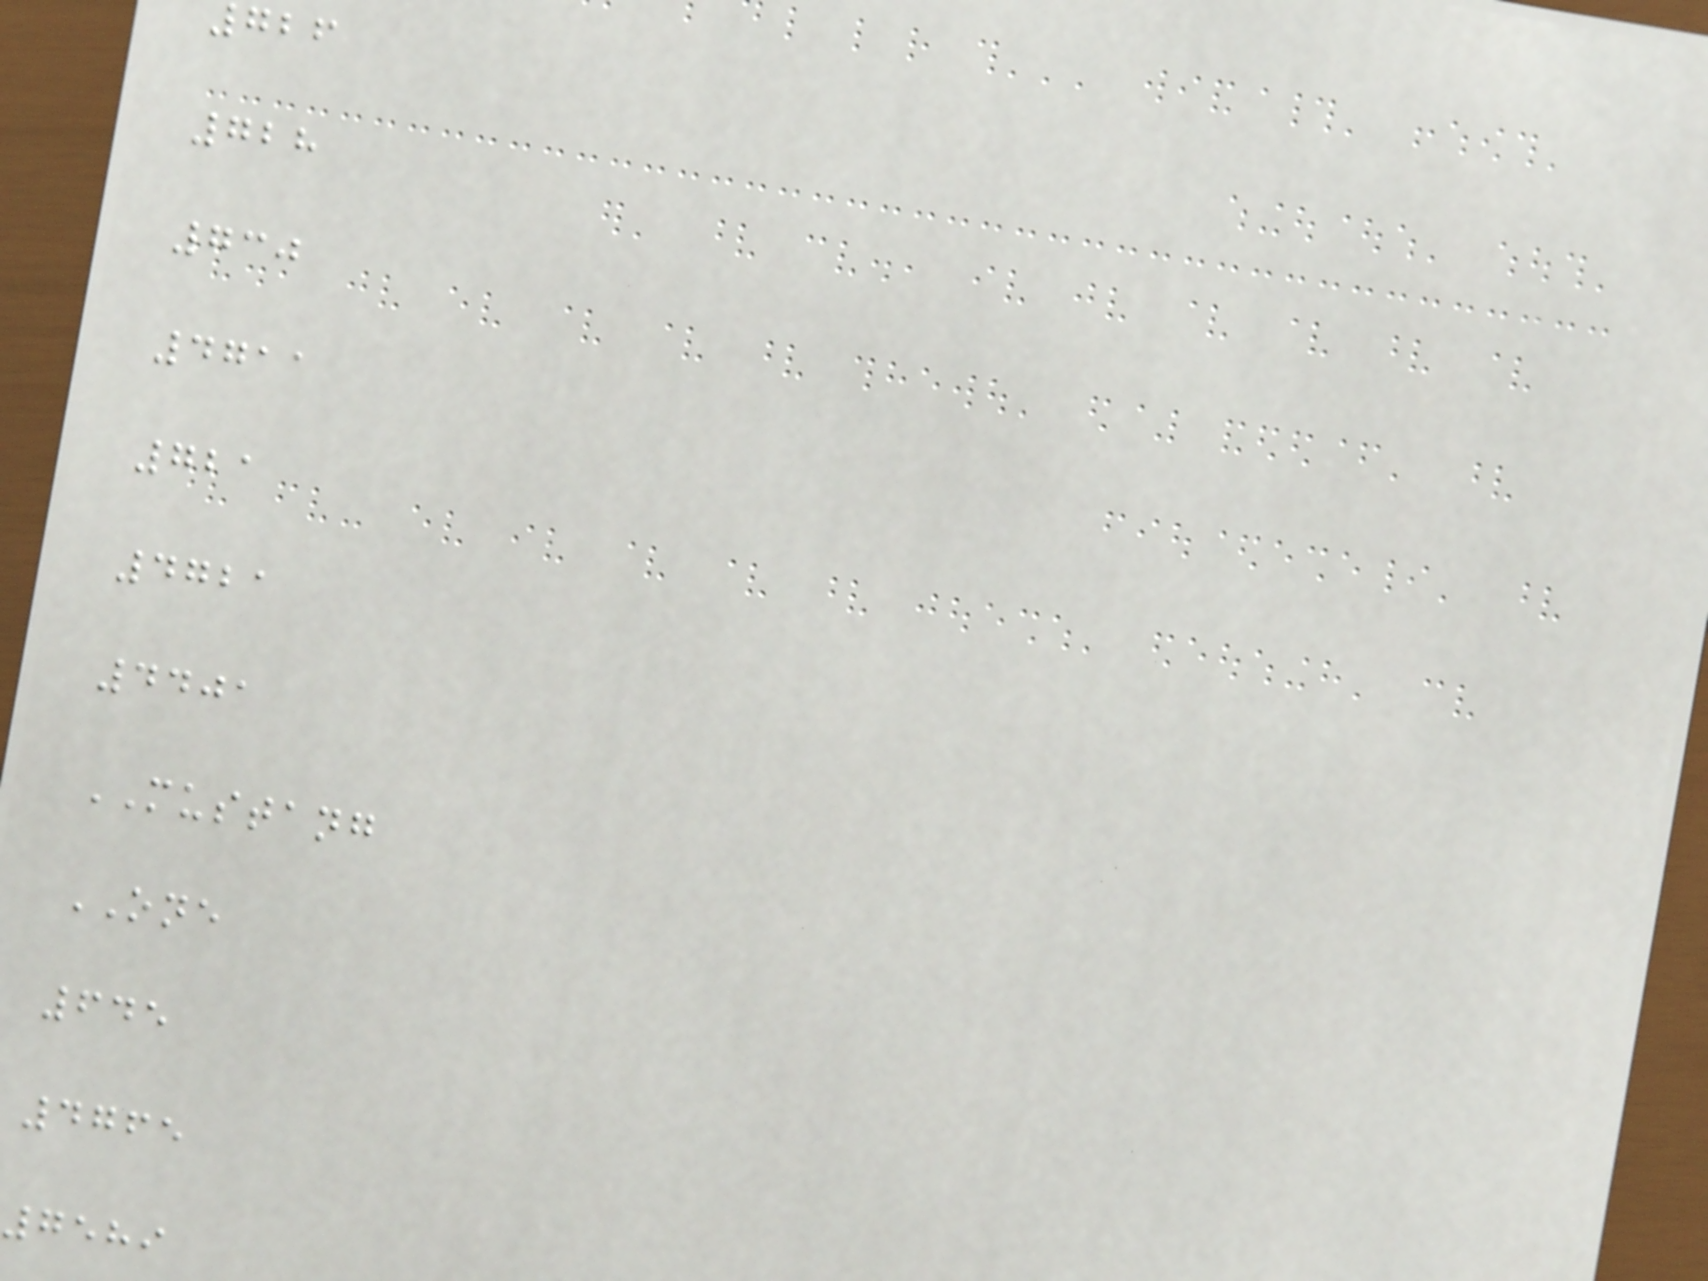728
730
4711
721
4721
4401
MUSTANG
ONE
645
4765
7589
